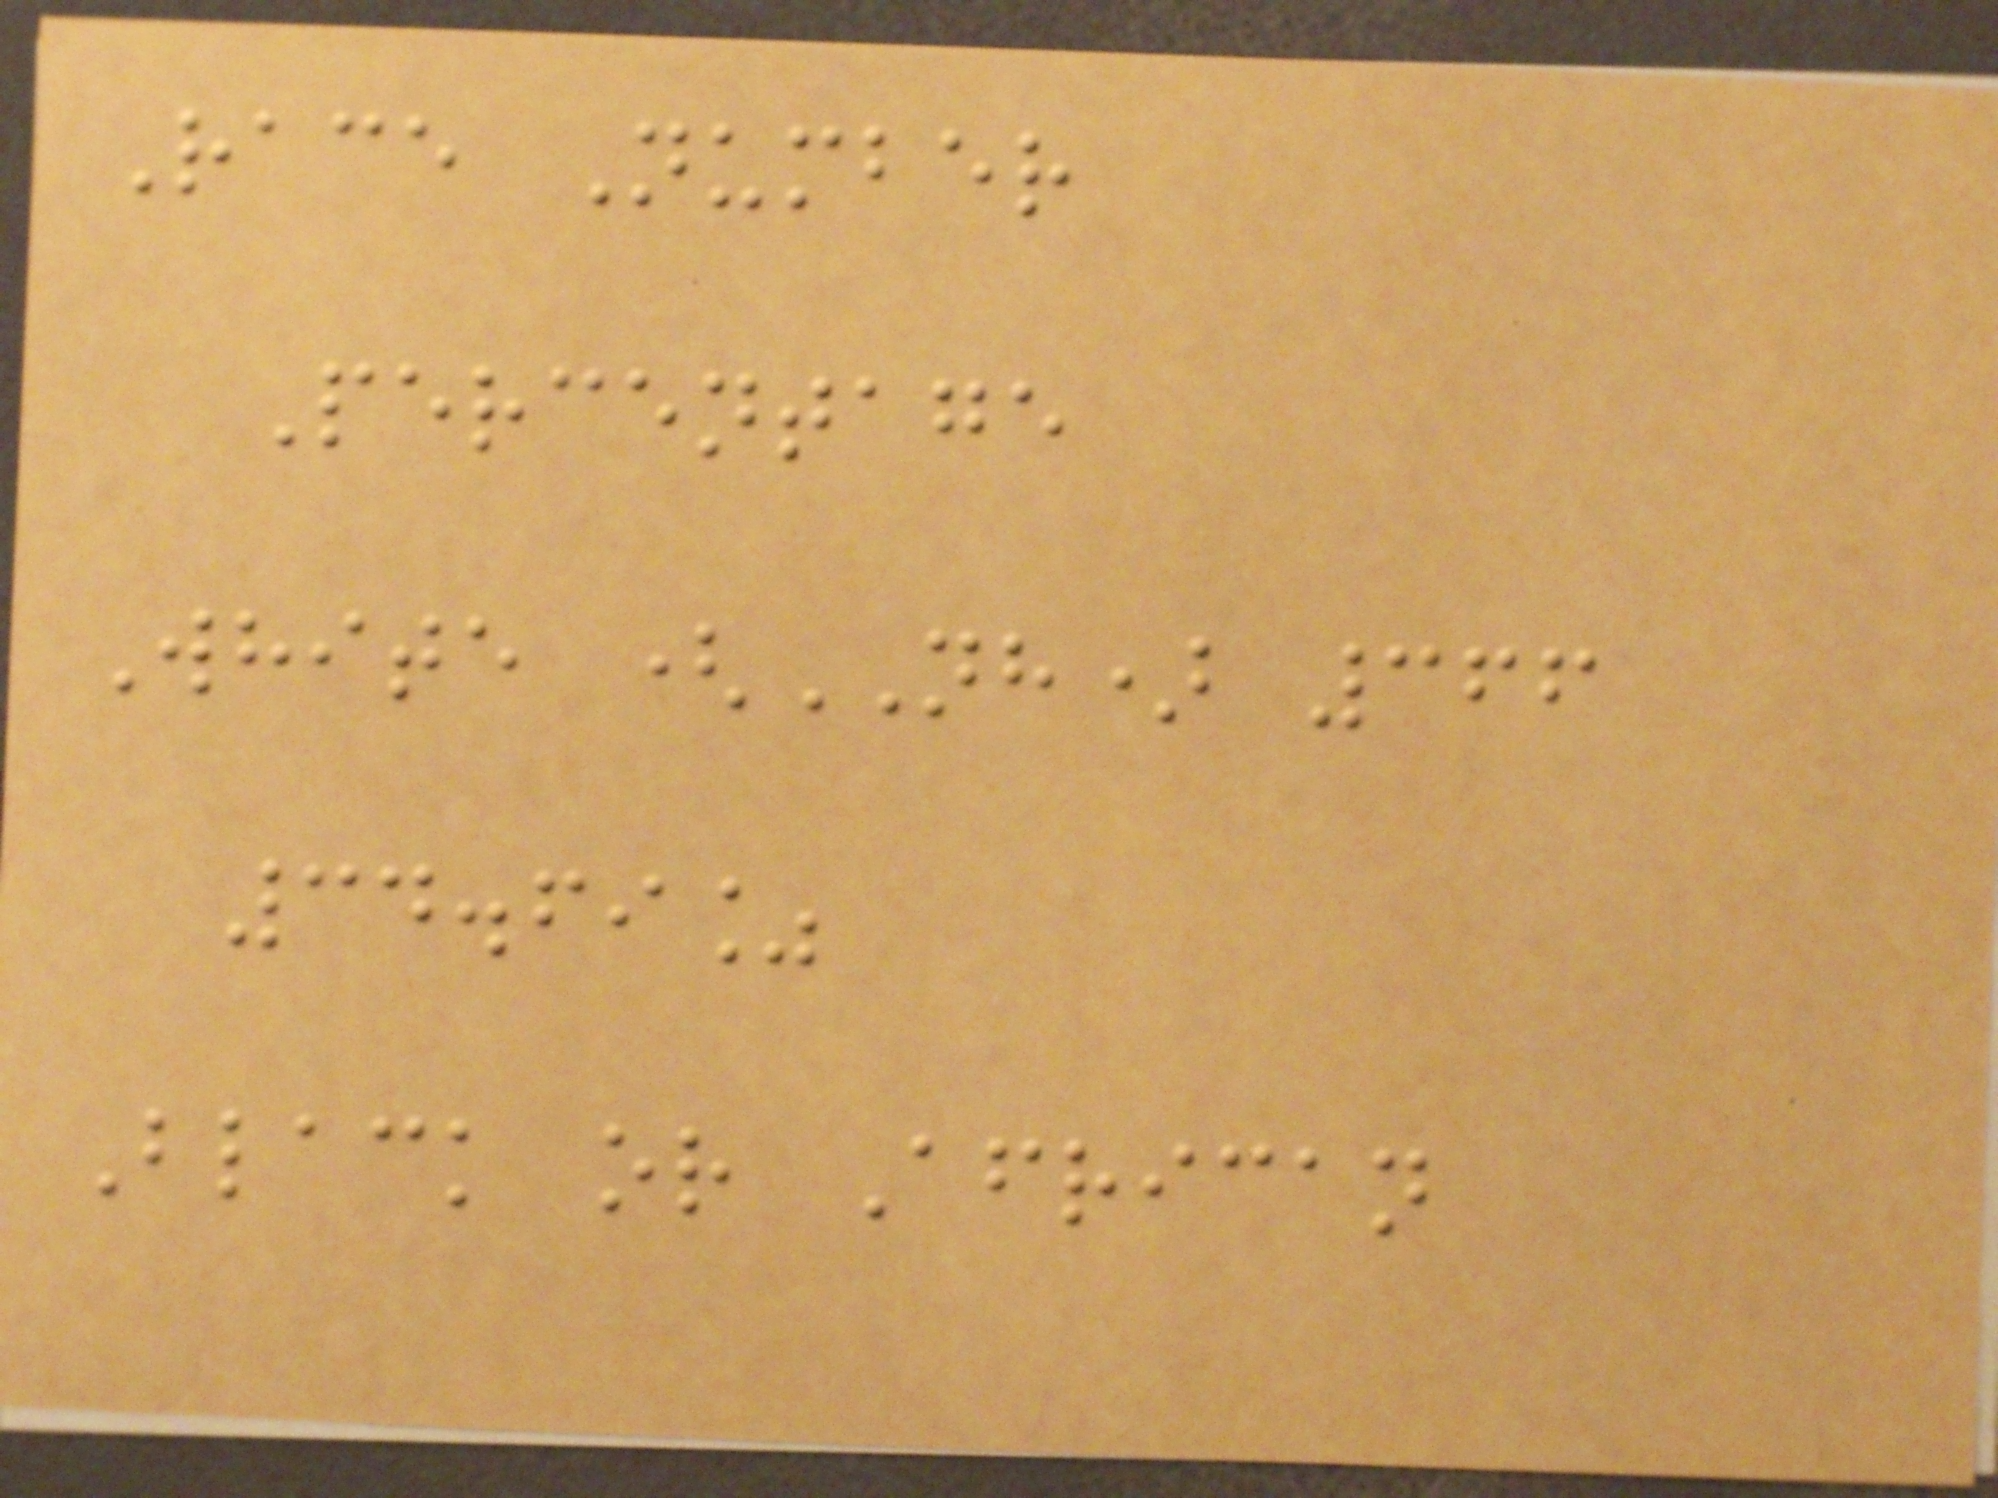Race Number
Percentage
White (NH) 366
34.69%
Black or African
